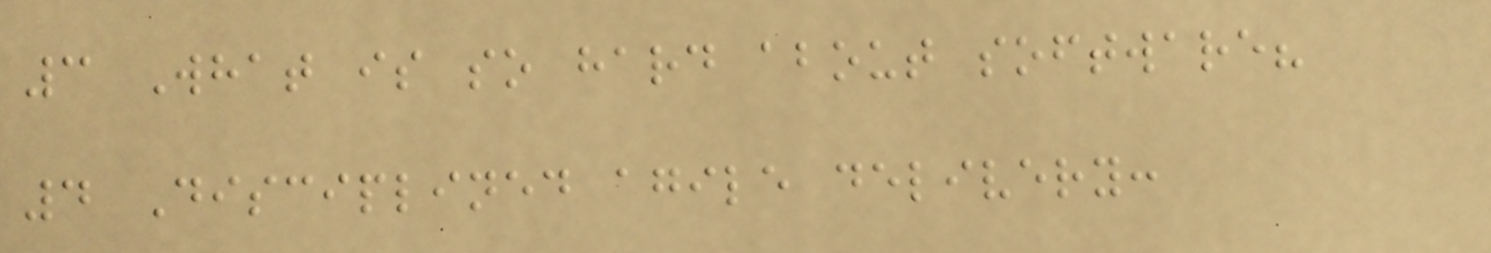3 What is so hard about software?
4 Disciplined agile delivery:
